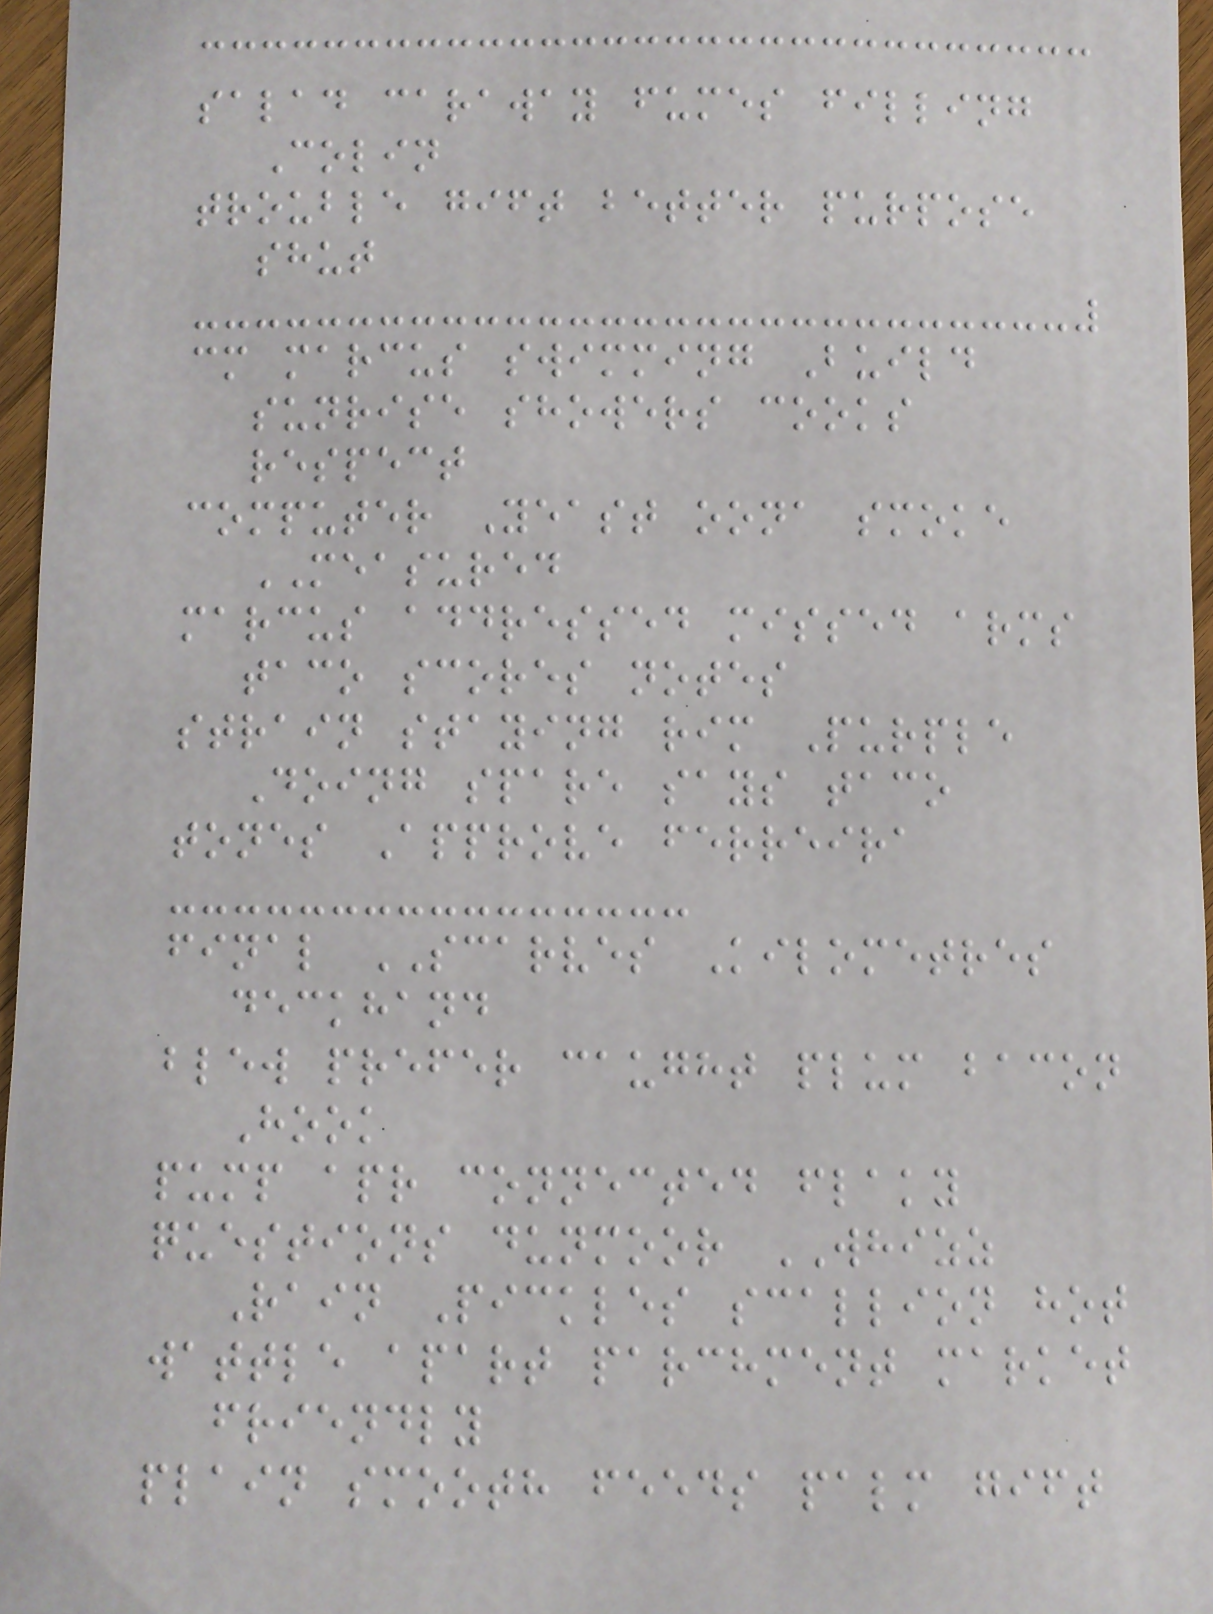salad caraway fumes filling
Colin
trouble gift better purpose
shut
cm marcus swimming Build
sunrise showers cooks
respect
computer Yeast oona smoke
MEASURED
marcus addressed missed arms
taco scores notes
strain staying rim Purple
Doing spare says taco
tones Approve ferreira
final SCARVES Kilometres
deckhand
blew prefer caught plum bacon
Hook
pump apr connected flaky
questions dunmoor WHIZZ
Rain Pickles scallion hot
wattle apart parchment market
friendly
plain smooth feeds palm gift
